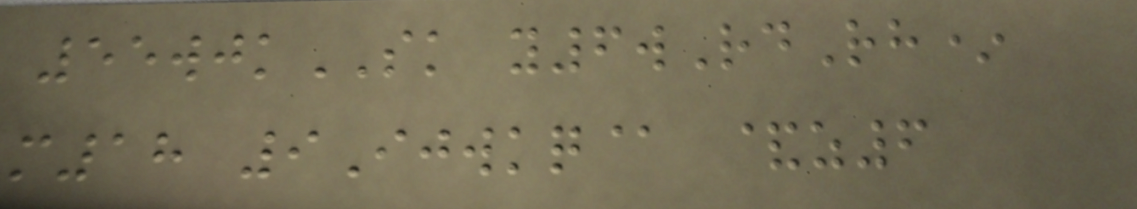55wjkSK y6wRdRh*
m18 9Ijwkq@ &z6
